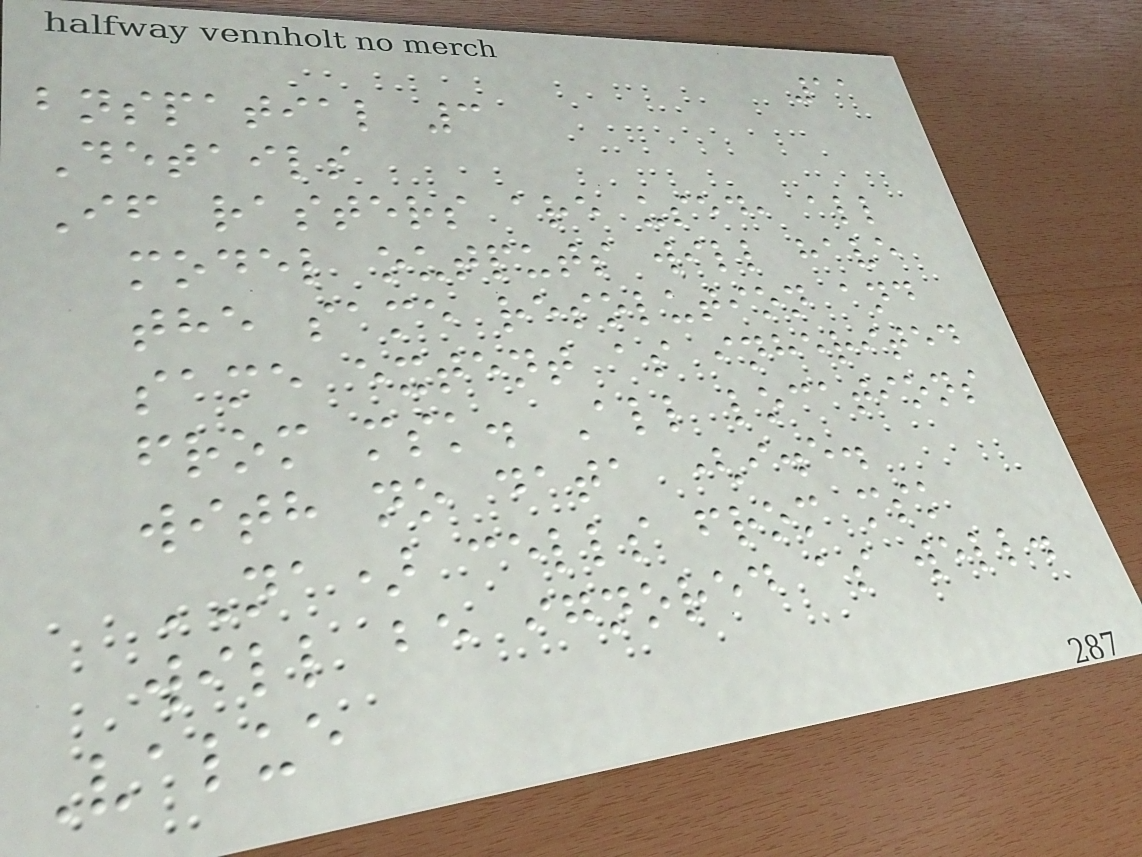11
bnspatial 3
Details
If rasters are used, all
model outputs will have
the same resolution and
same extent as inherited
from msk. All locations
with no data (i.e.
NA) cells from msk
will be ignored as well.
Value
